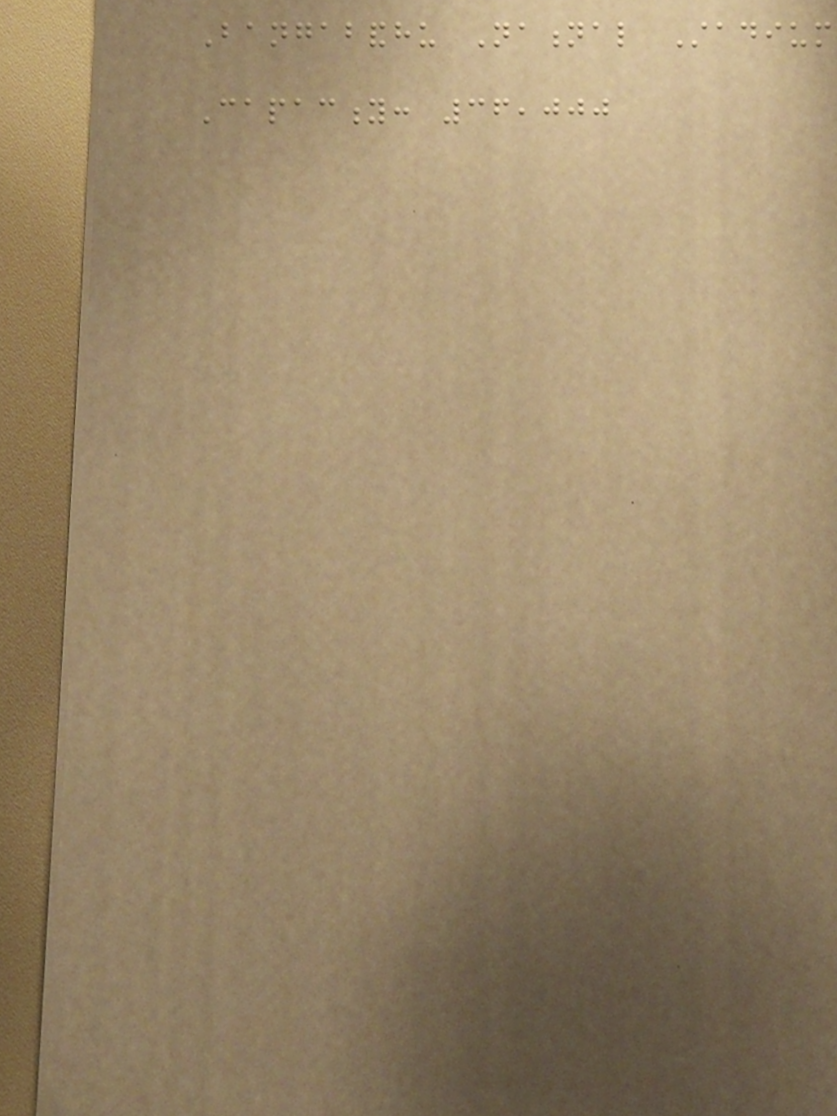Bangabandhu National Stadium
Capacity: 36,000
